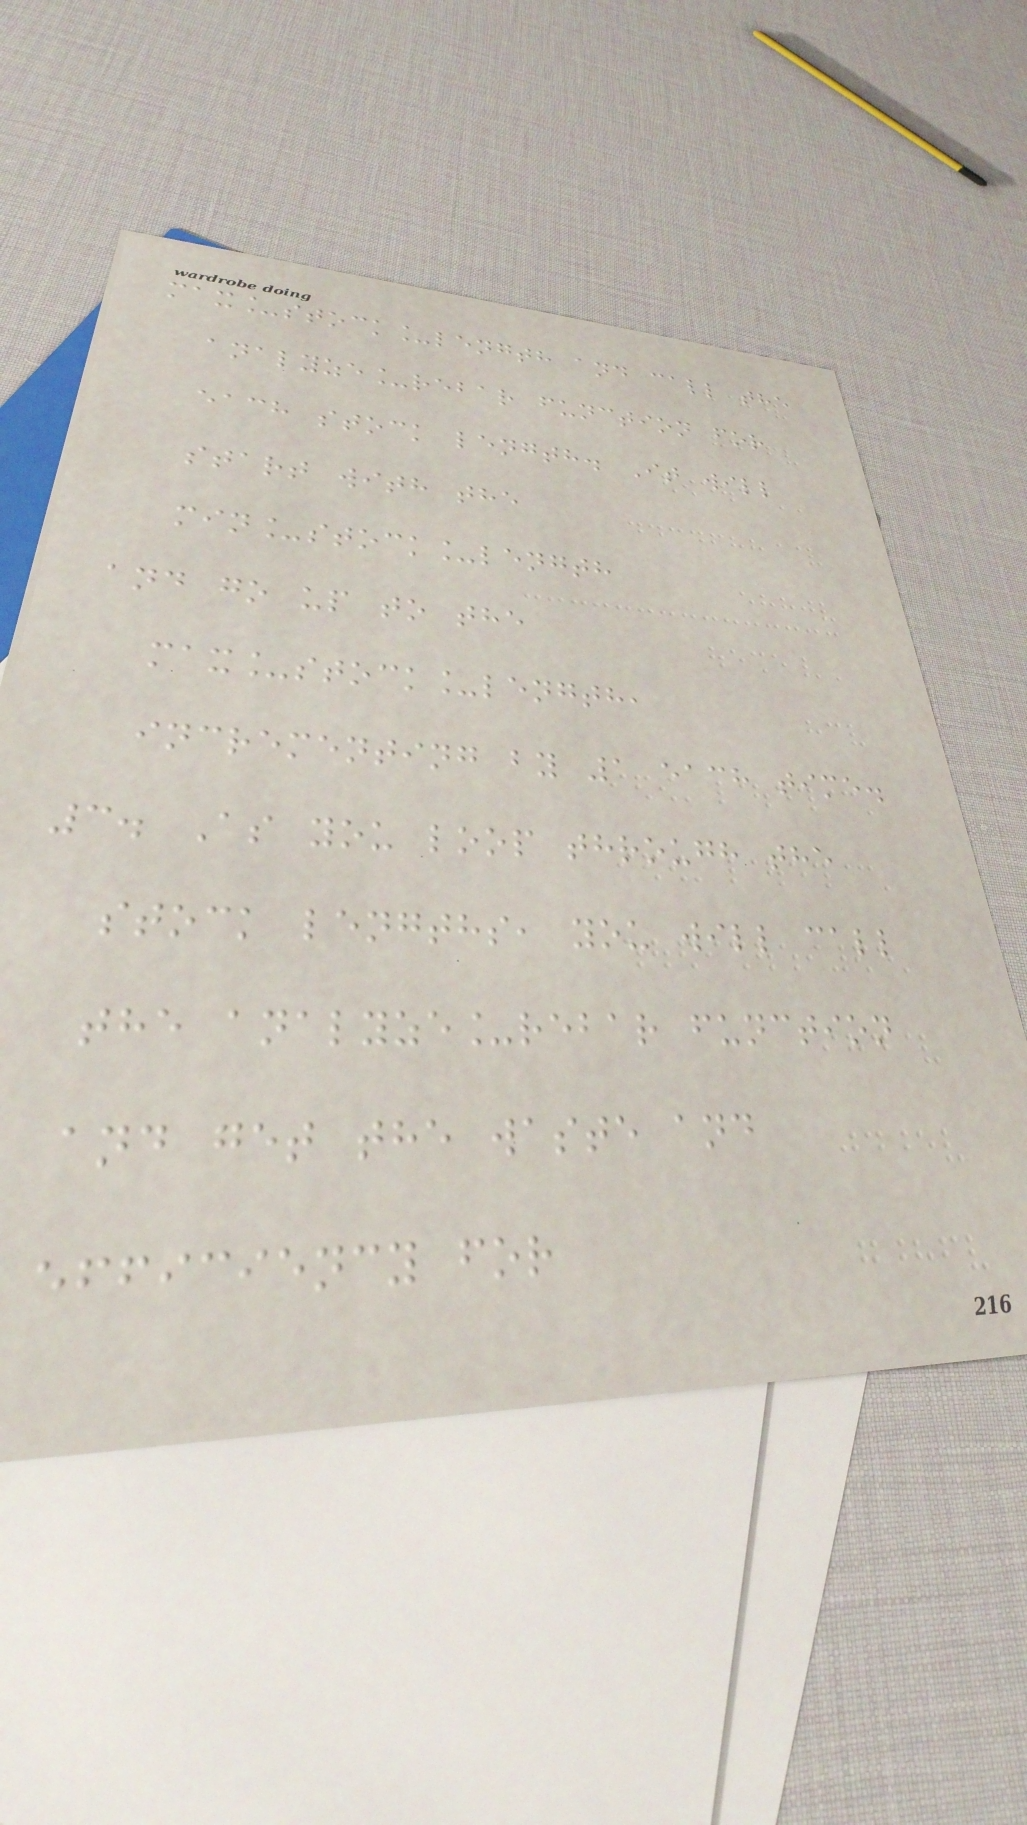max_stock_length and call the
analyze_rebar function for
each stock length. It will
start with the
min_stock_length
and go up to the
max_stock_length,
incrementing by 1 each time.
3. As you loop through the
stock lengths, you will call
the analyze_rebar function
and get the waste and
efficiency for
